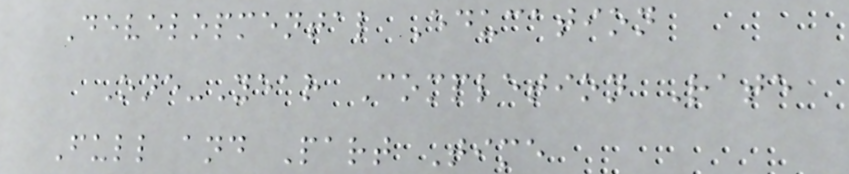Developmental Education
One-Year Completion Rate
Full and Part Time
